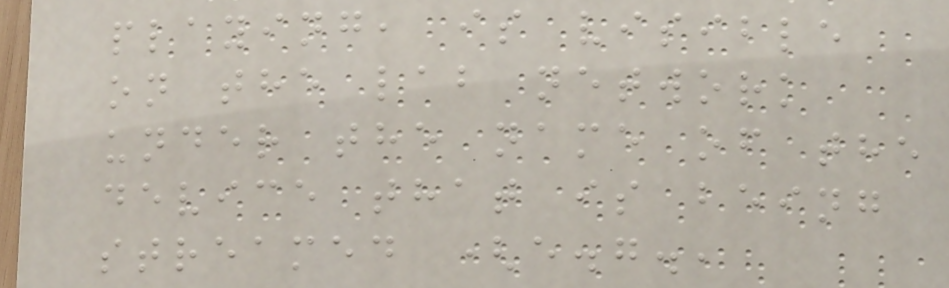playing, is visible
on the lab network
under the name of the
device that is being
streamed (e.g.,
